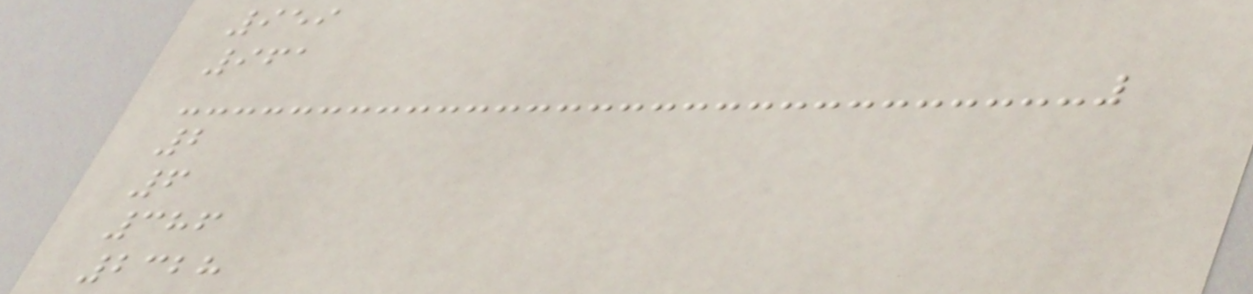959
961
2
6
386
2328
